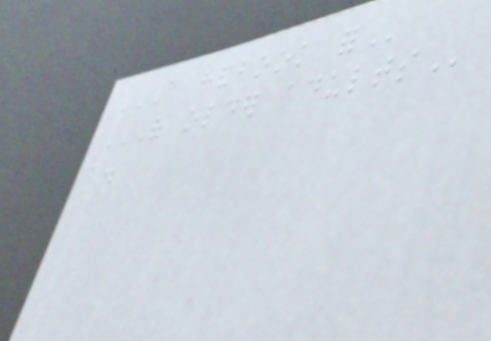A HANDBOOK FOR
OF OLDER ADULTS
a.
